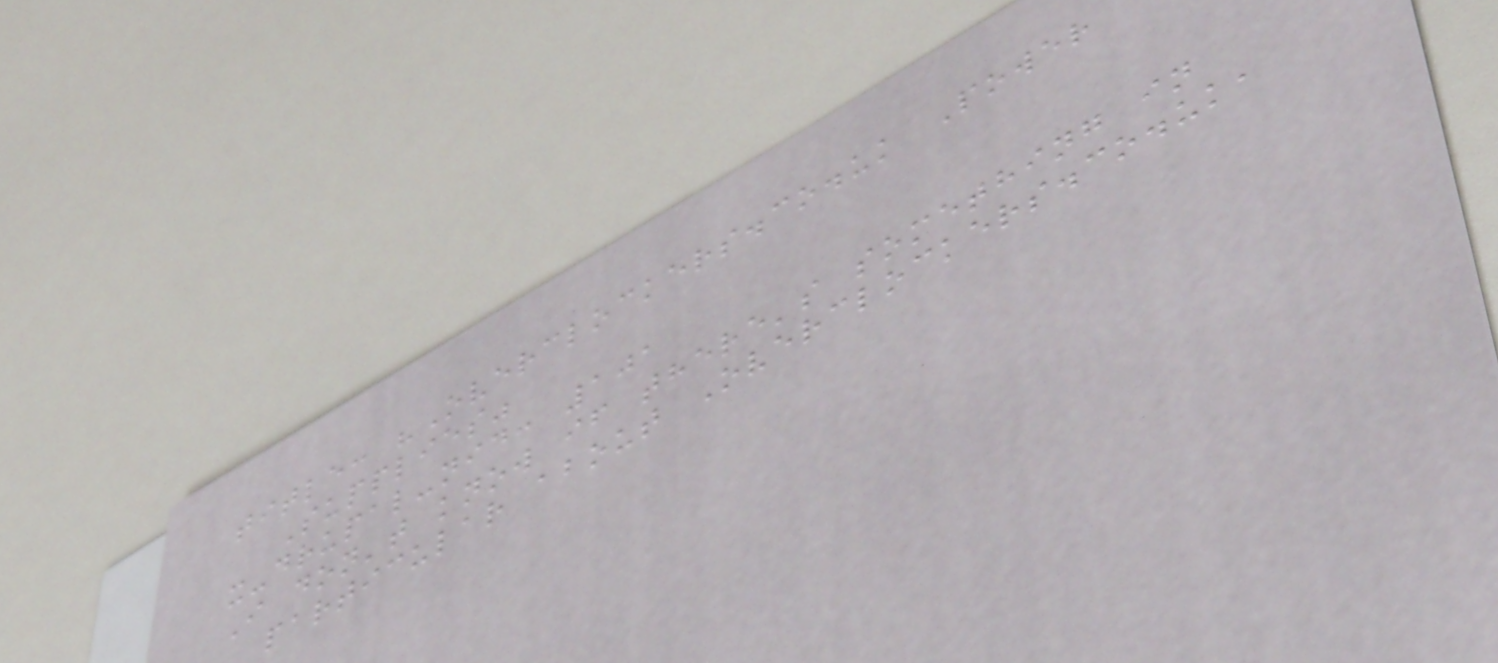title: "Overclockers.co.uk Power
Supplies"
x-drupal-nid: 101
I don't know if there's something in
particular about Overclockers.co.uk,
